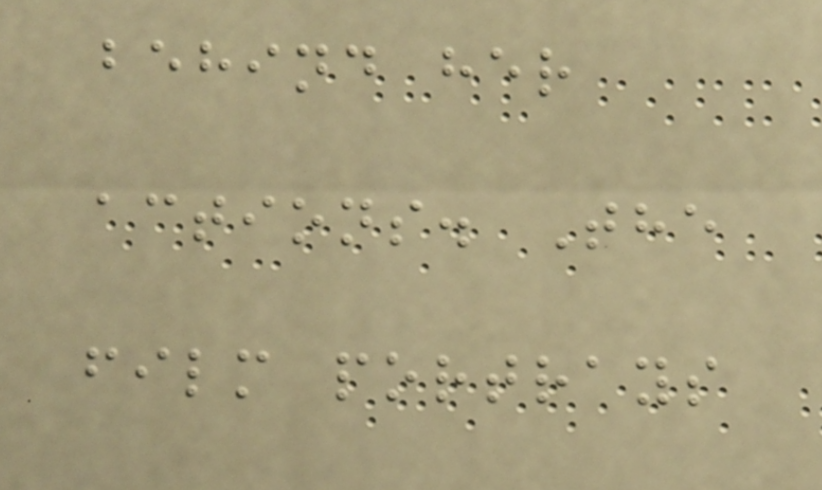behind her
actions. The
film portrays
